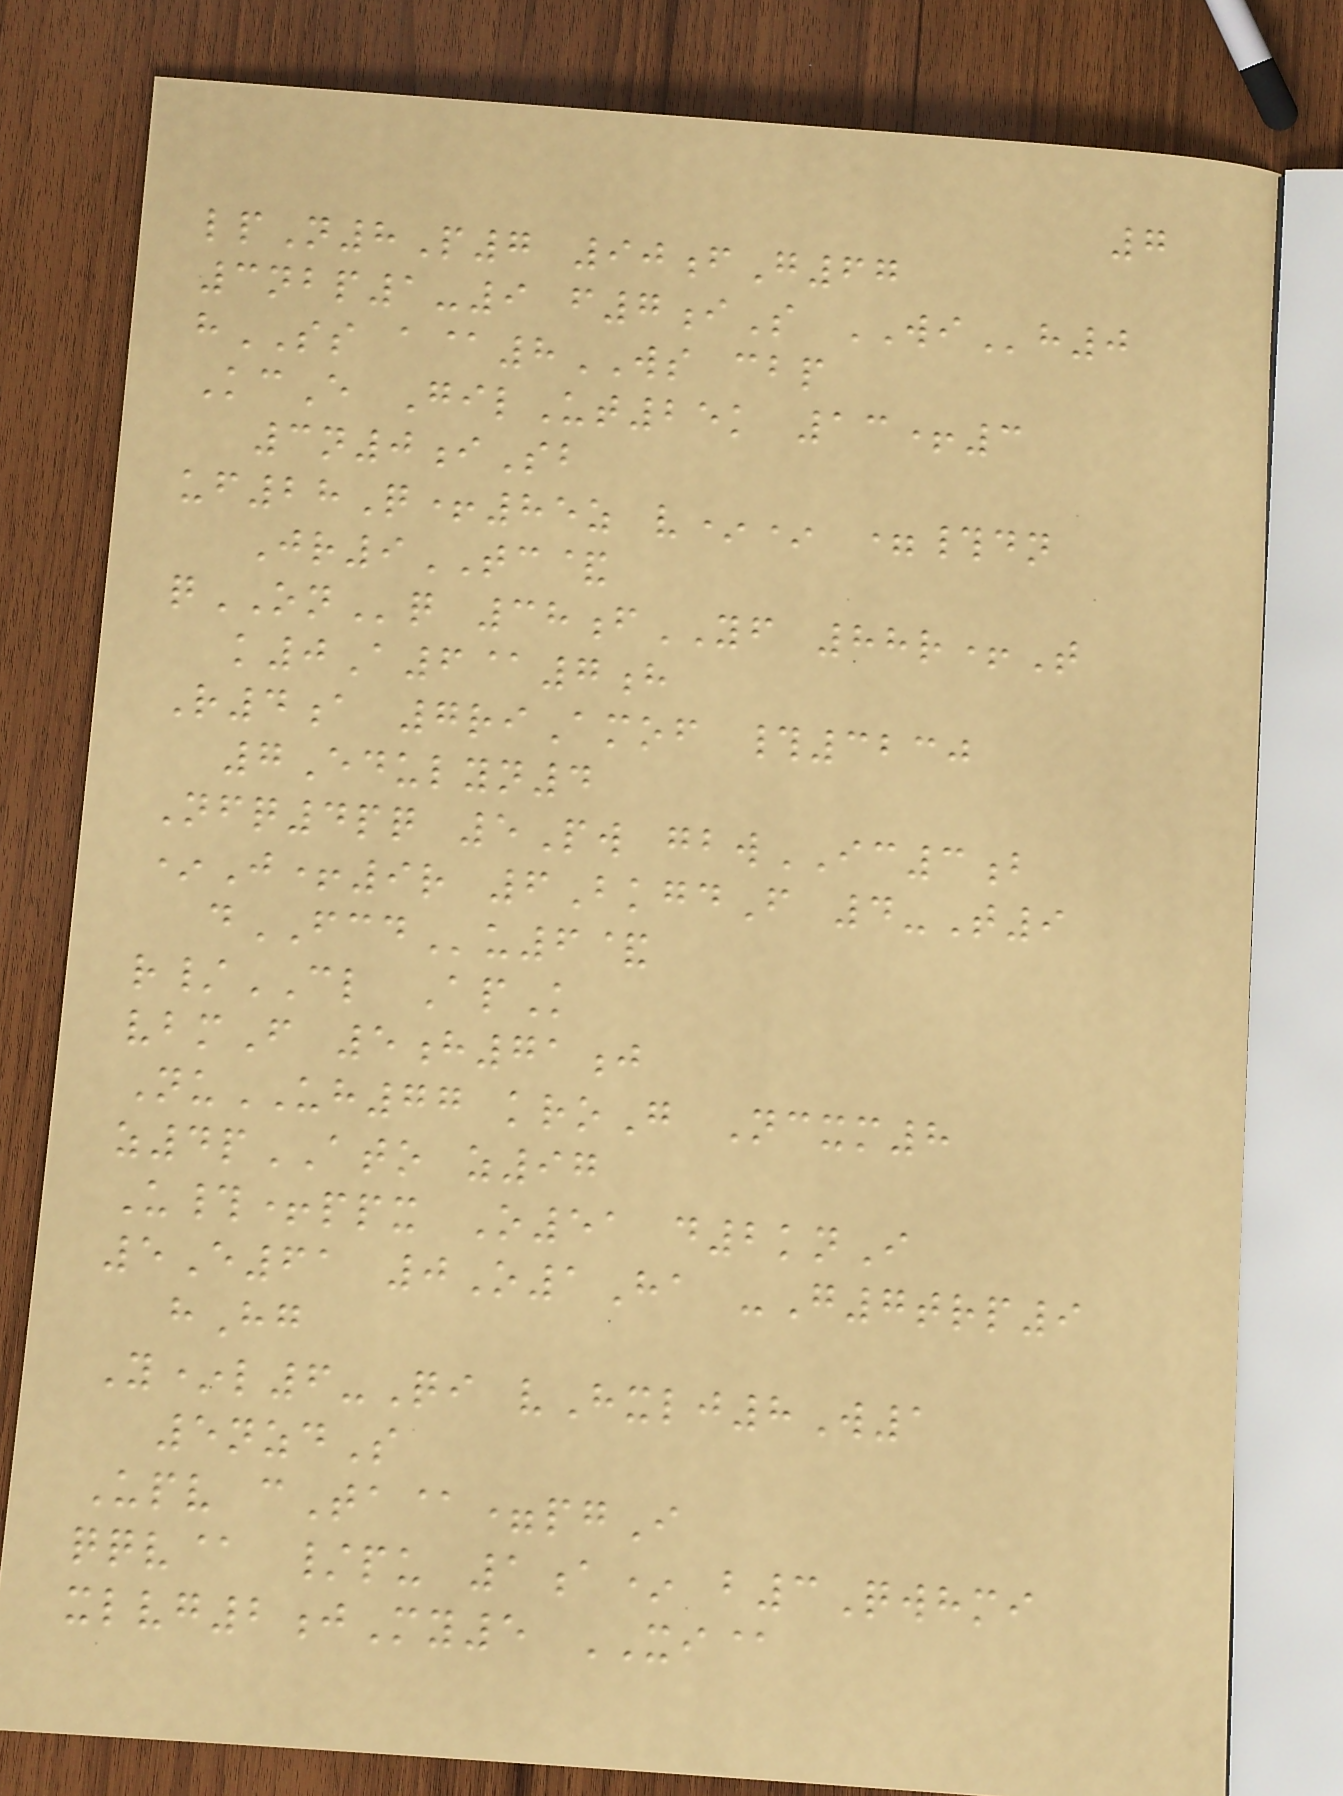7
lpN8P7 90fG67
3nbp1-9 f7iS WIh0
hSS a@8WS cbp
KcE GilUt25k 13+3
3n0iSb
uf28Q+85z v** =#dn
Jr9TC&
qONq 38fYF 88r+T
k0A6@7h
R4a 7riAmof #3230
7Edulyn4
Nfq4pq 5Pw gbwIC3b
*J+9r 6BkgdF 4-T9
dFCDu6&
r/CL ApK
vbmF 5h71j
NuUH77 kroG Ncxm8
z4pATO z97
U#+ppx O51 d2knI
5E61 0O1Ha -G7trp9
hHg
Y*l6-Qi vHxlj8W1
5nzdS
Upv cTa@=pgI
qqv@ /pu 1a* b3Qwhmi
xlvg2jMy5 XI@
